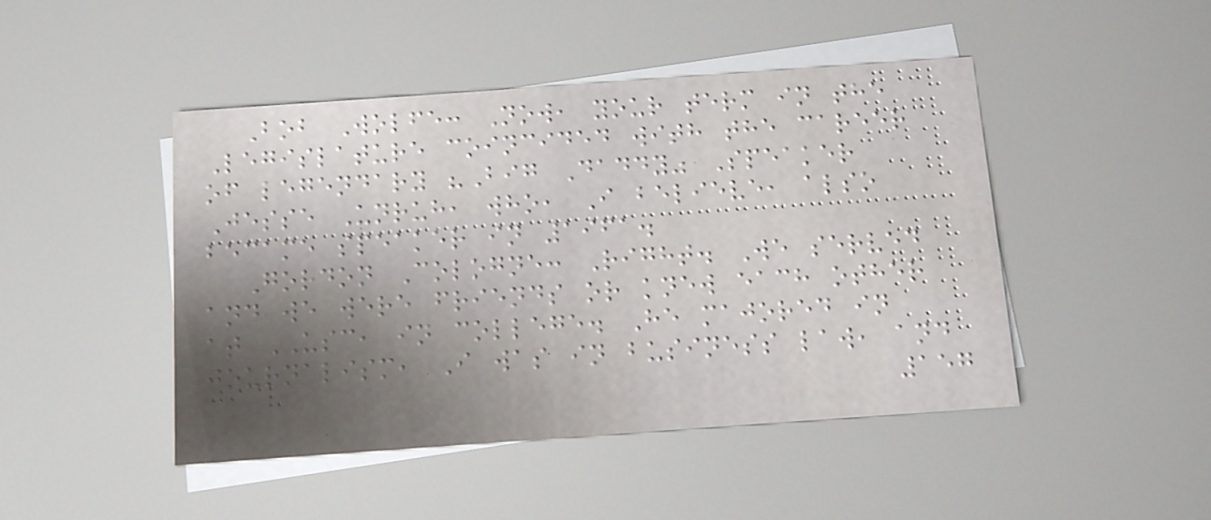Bob Wolfe: Now, your term in the
Legislature coincided with the career
of legendary "Big Daddy" Speaker
Jesse Unruh, who, I believe, also
became speaker in 1961.
Gordon Cologne: Right. We served
and we were friends or knew each other
at USC, in college. He majored in
journalism, I was in business law, and
157
